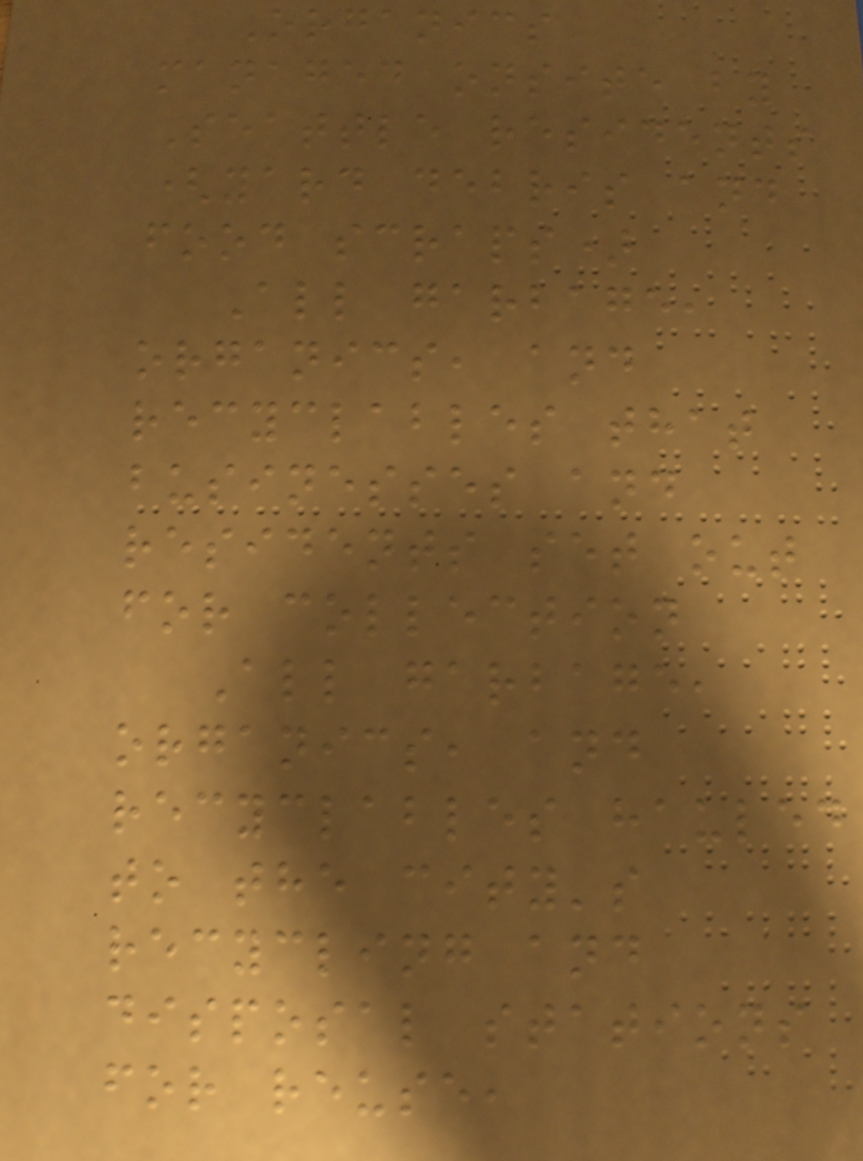Organics
managed onsite by
Seattle residents
(yard debris and
food scraps)
All garbage,
organics, and
recyclables that
businesses and
residents set out
for collection
All garbage,
organics, and
recyclables hauled
to the city's
recycling and
disposal stations
for reuse,
